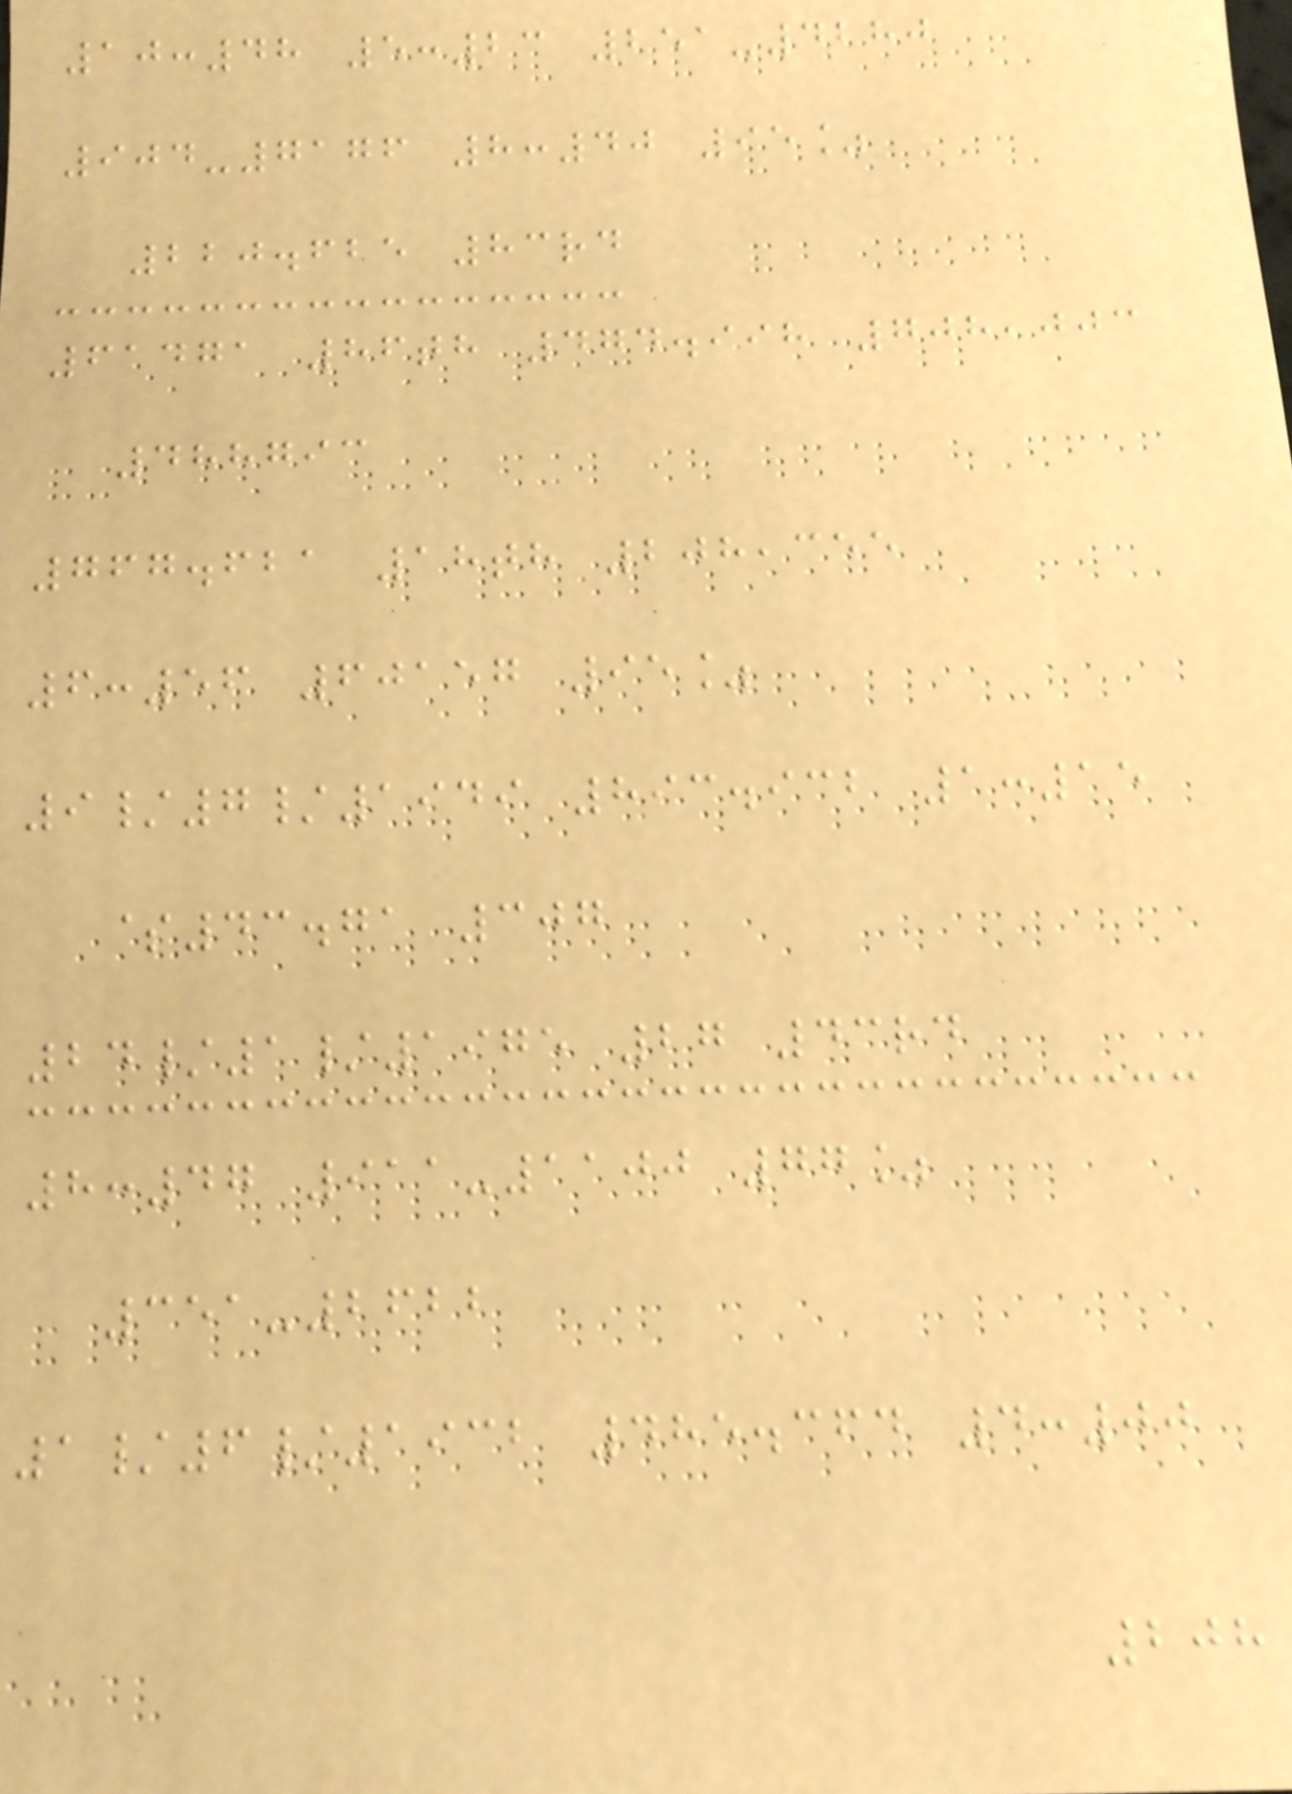10:48 5:23 251-4280
904-7176 8:40 95%
220.625 83rd
61471 86th 474.998 708,003
488793
767.621 18th 208,355
6:56 60157 95%
9/7/1949 893.932 1:15
$43.71 307
24/1/1975 27 43rd
8:47 911-1100 77%
351-2622
1/6/1932 485.364 4:00
208
